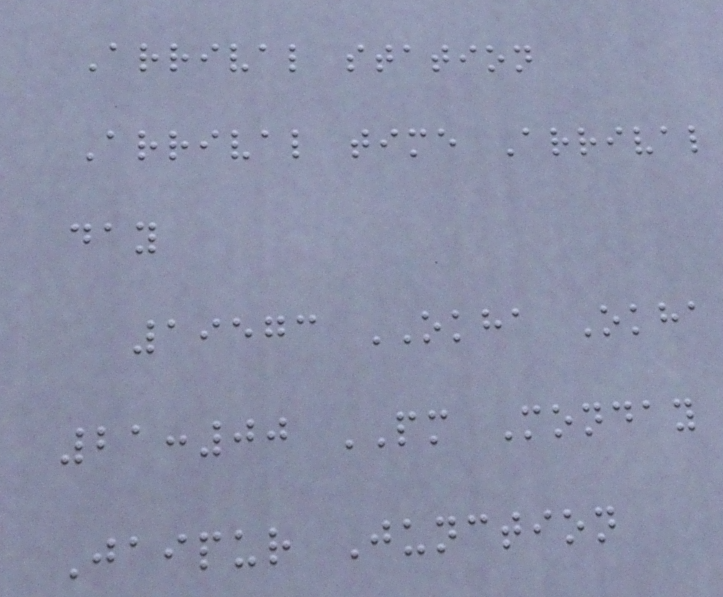Arrival station
Arrival time Arrival
day
19573 OKHA Okha
21:00 PM Monday
Jaipur Junction
